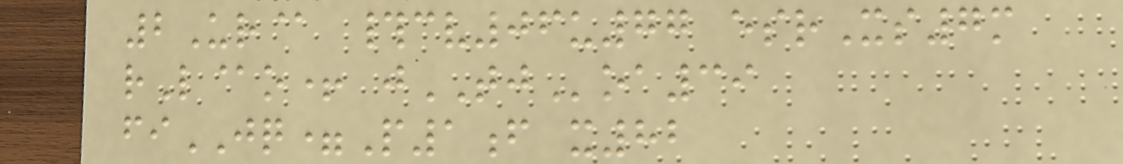2Ur@ #cv06u77 esrXs7m
rL@o+ jTJoa39
fiJQ=P1f x82
